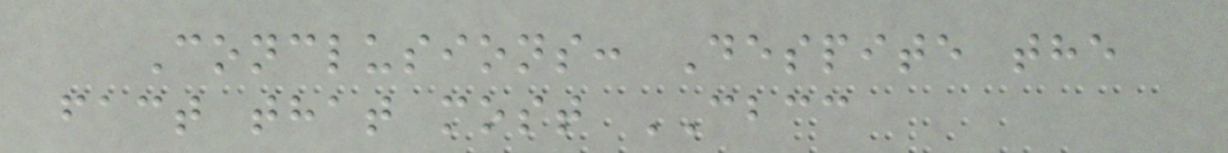Conclusions: Despite the
fact that most CBCC
